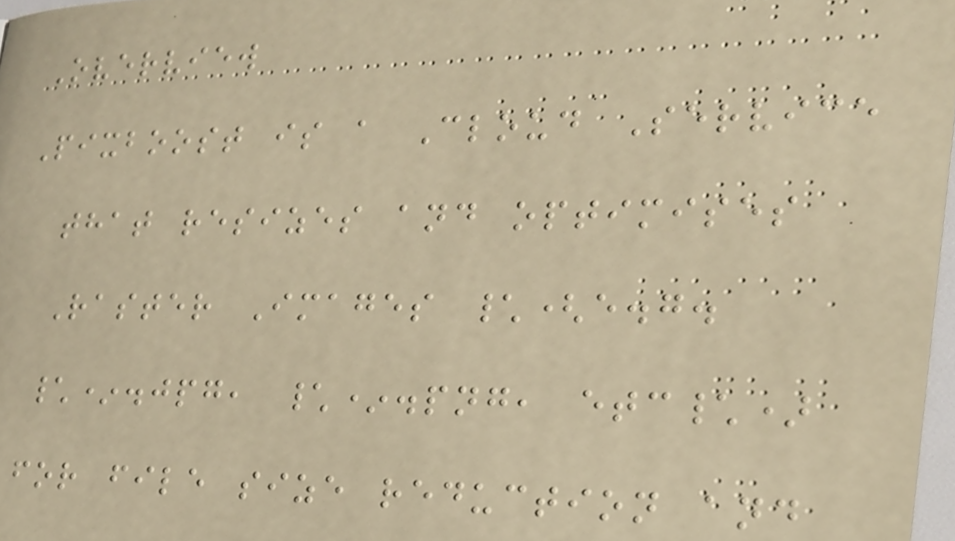Overview
Pixboost is a Cloud Service
that resizes and optimises
Raster Images \(e.g.
\*.jpg, \*.png, etc\)
for file size reduction and
